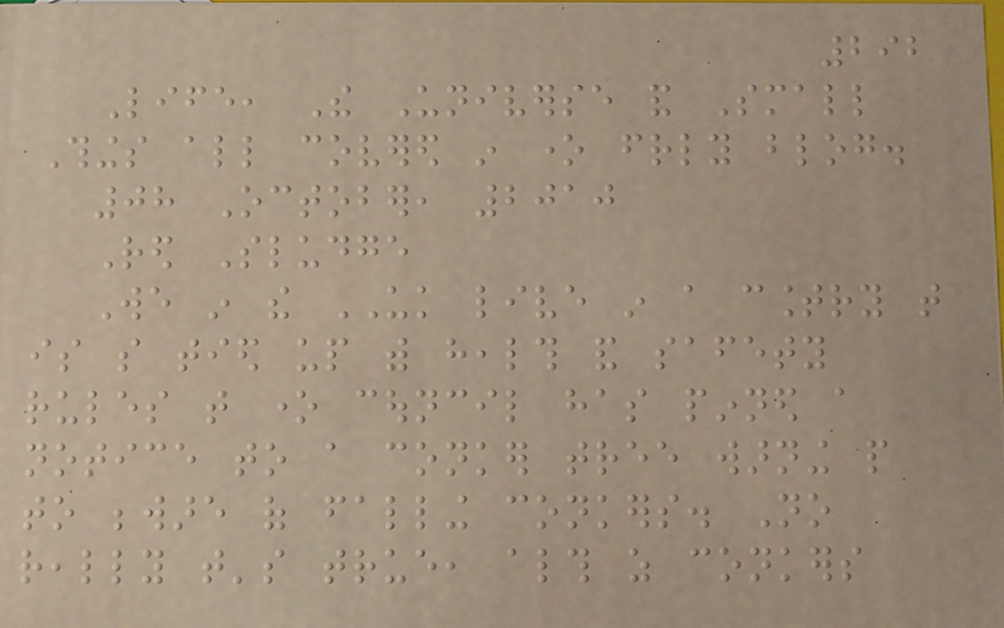292
Life, The Universe and Small
Things all covered in one friendly blog.
08 October, 2010
Red Sludge
We in the UK live in a country that
is so tied up with health and safety
rules that one council has pinned a
notice to a conker tree warning people
to beware of falling conkers. No
really that's true, although as conkers
